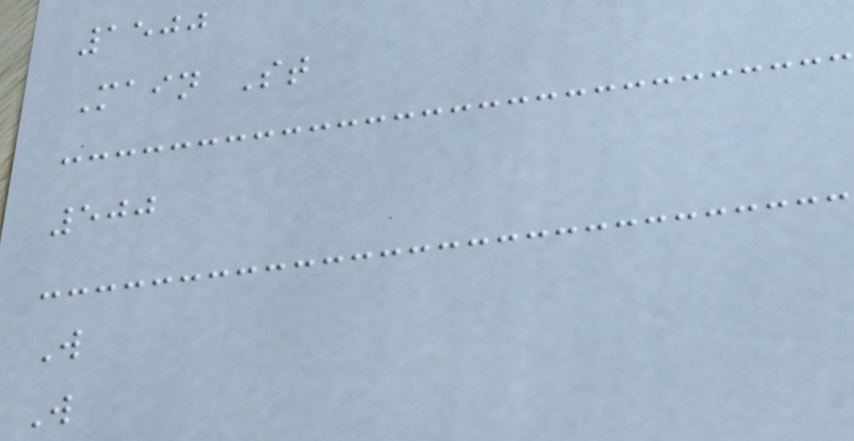1500
Main St
500
W
W
